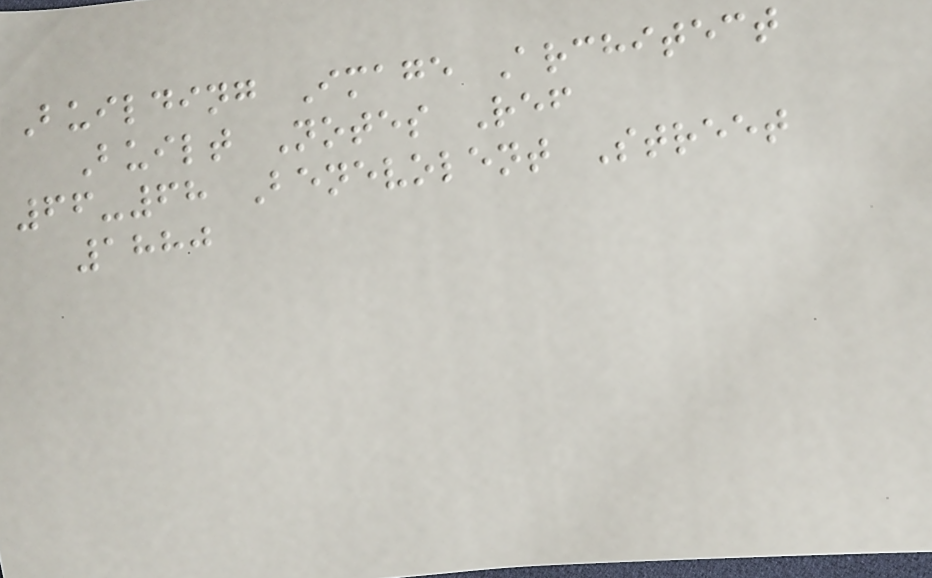Building Image Architect
Built Notes Ref
66-68 Benevolent Street
1880
